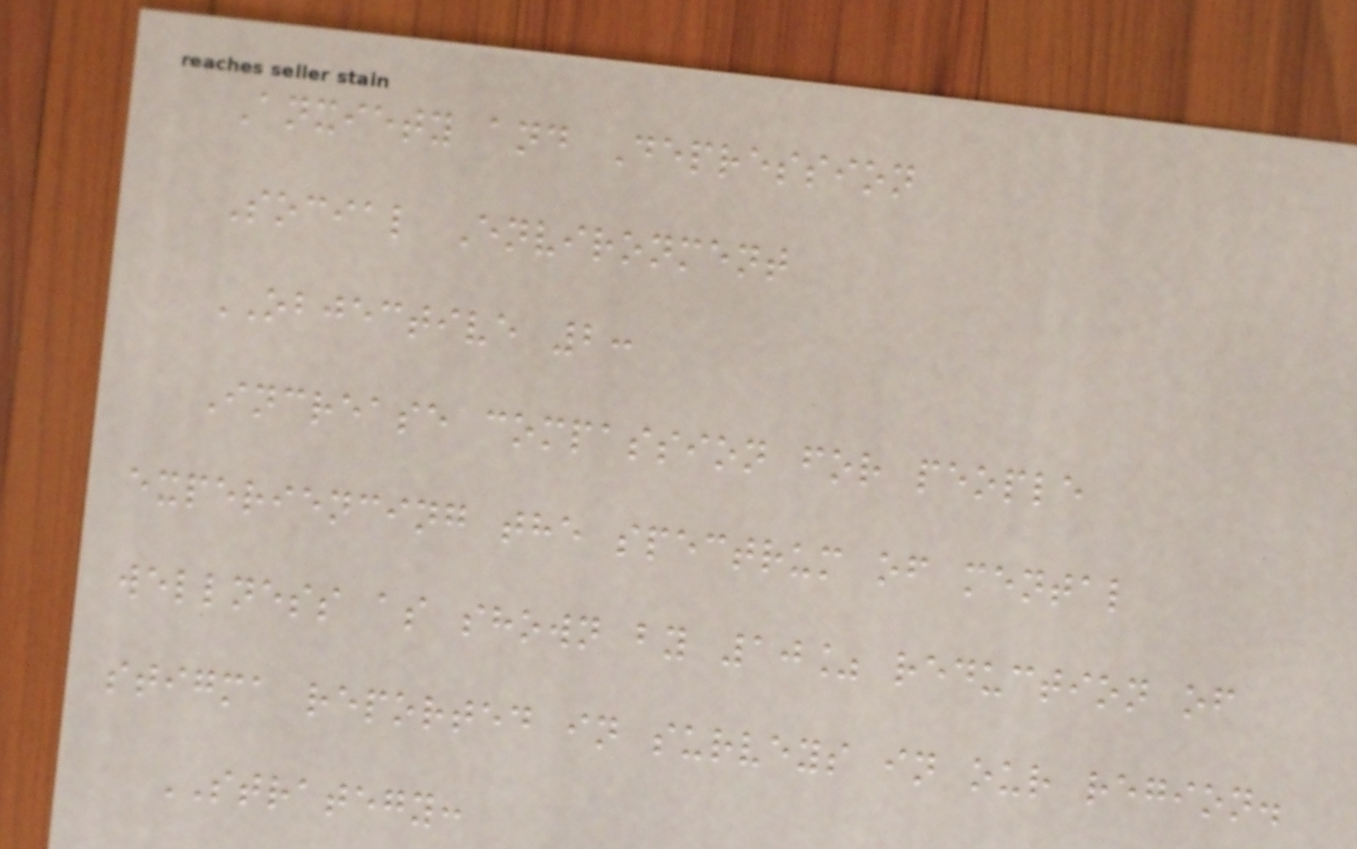Anxiety and Depression
Social Environment
OBJECTIVE 2:
Increase compassion for people
experiencing the spectrum of mental
wellness as shown by 10% reduction of
stigma reported in surveys in our region.
STRATEGY:
